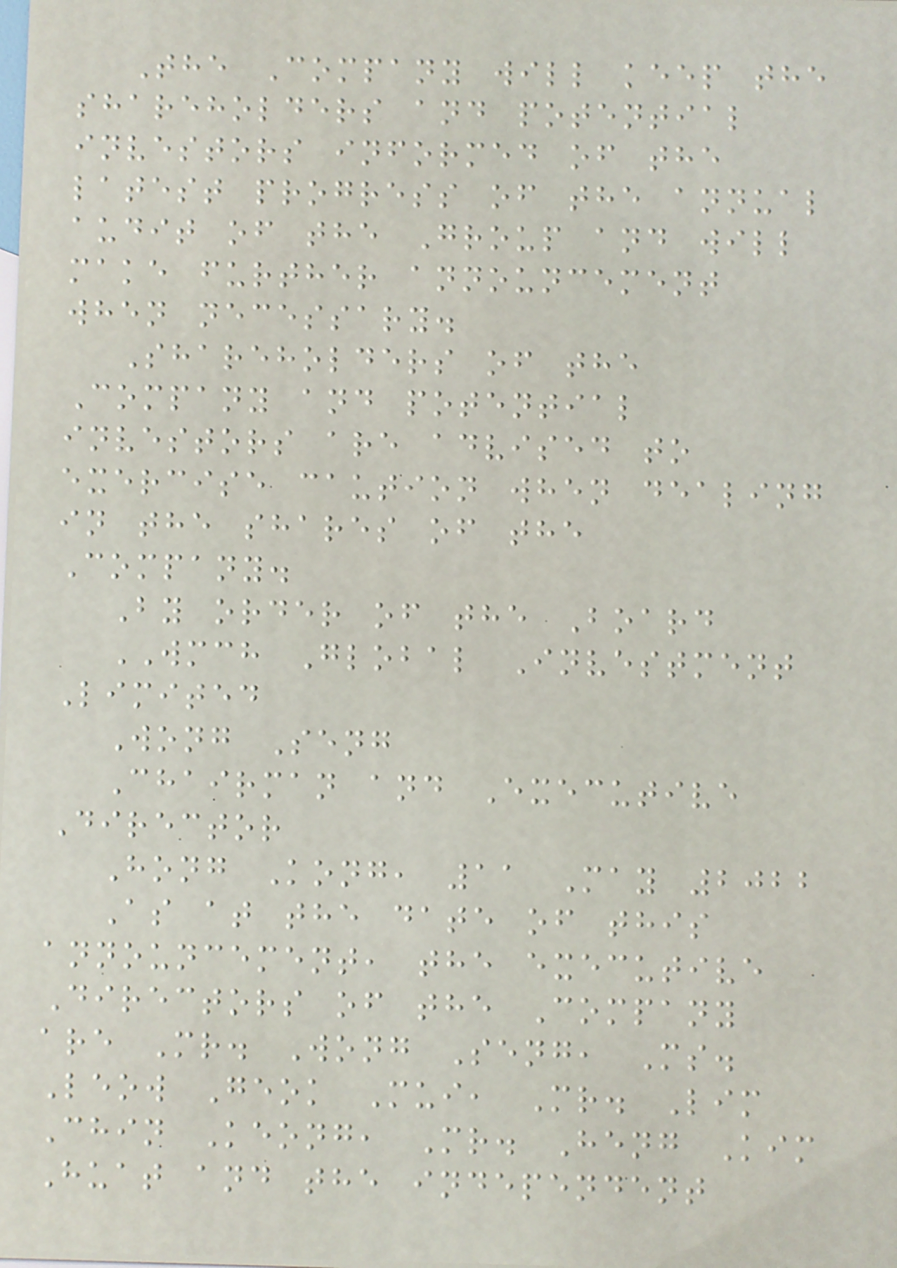The Company will keep the
shareholders and potential
investors informed of the
latest progress of the annual
audit of the Group and will
make further announcement
when necessary.
Shareholders of the
Company and potential
investors are advised to
exercise caution when dealing
in the shares of the
Company.
By order of the Board
WMCH Global Investment
Limited
Wong Seng
Chairman and Executive
Director
Hong Kong, 11 May 2022
As at the date of this
announcement, the executive
Directors of the Company
are Mr. Wong Seng, Ms.
Leow Geok Mui, Mr. Lim
Chin Keong, Mr. Heng Kim
Huat and the independent
